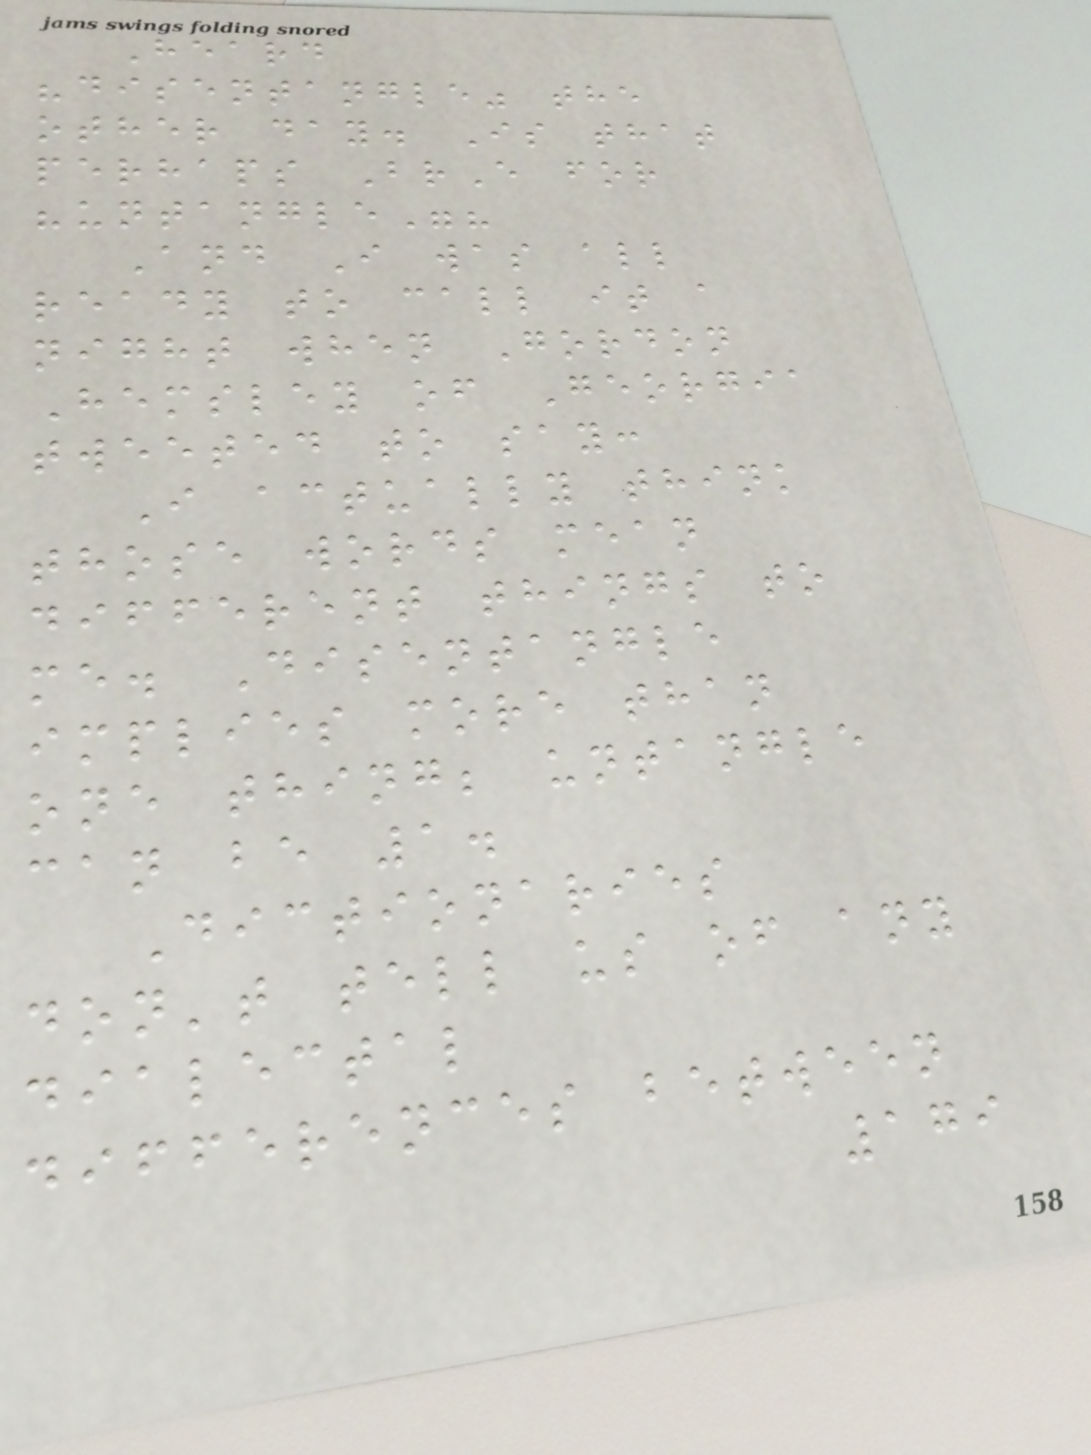Heard
"disentangle" the
other day. Is that
perhaps BrE for
"untangle"?
And I was all
ready to call it a
night when Gordon
Hemsley of Georgia
tweeted to say:
I actually think
those words mean
different things to
me. Disentangle
implies more than
one thing; untangle
can be 1.
Dictionaries
don't tell us of any
dialectal
differences between
179
